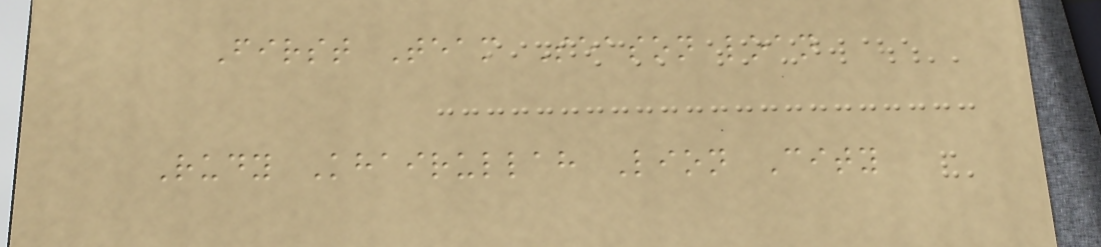First Team Season loan
Rudy Khairullah Lion City
